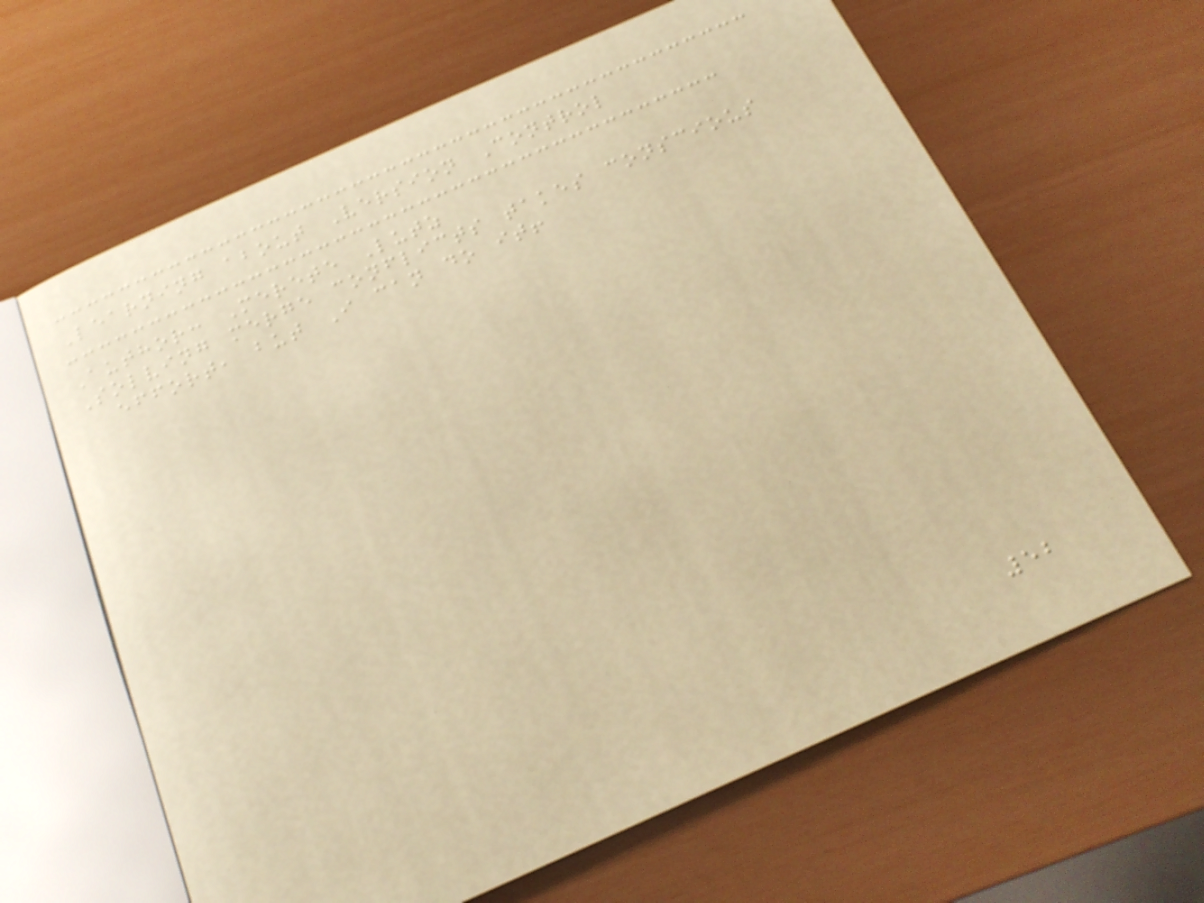Learning about Version Control
Author: Merete Lutz
Solving merge conflicts takes conscious
effort, but I can do it!
52
